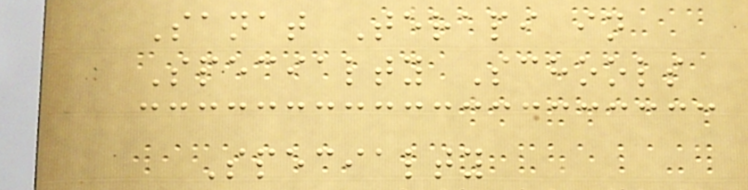Sanat Terapi in
Specialty Schools
Specialty
